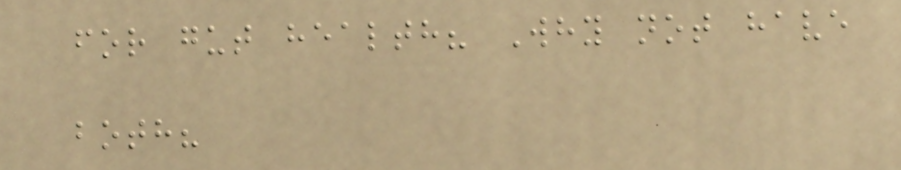for gut health? Why not have
both?
